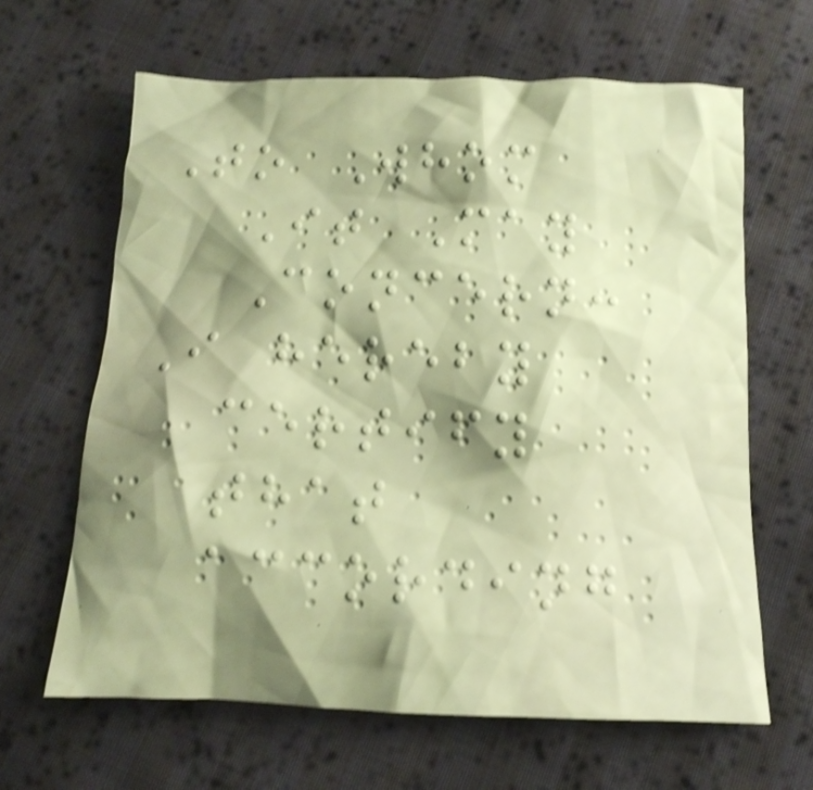To Whom
It May
Concern:
I hereby
certify
that
according
